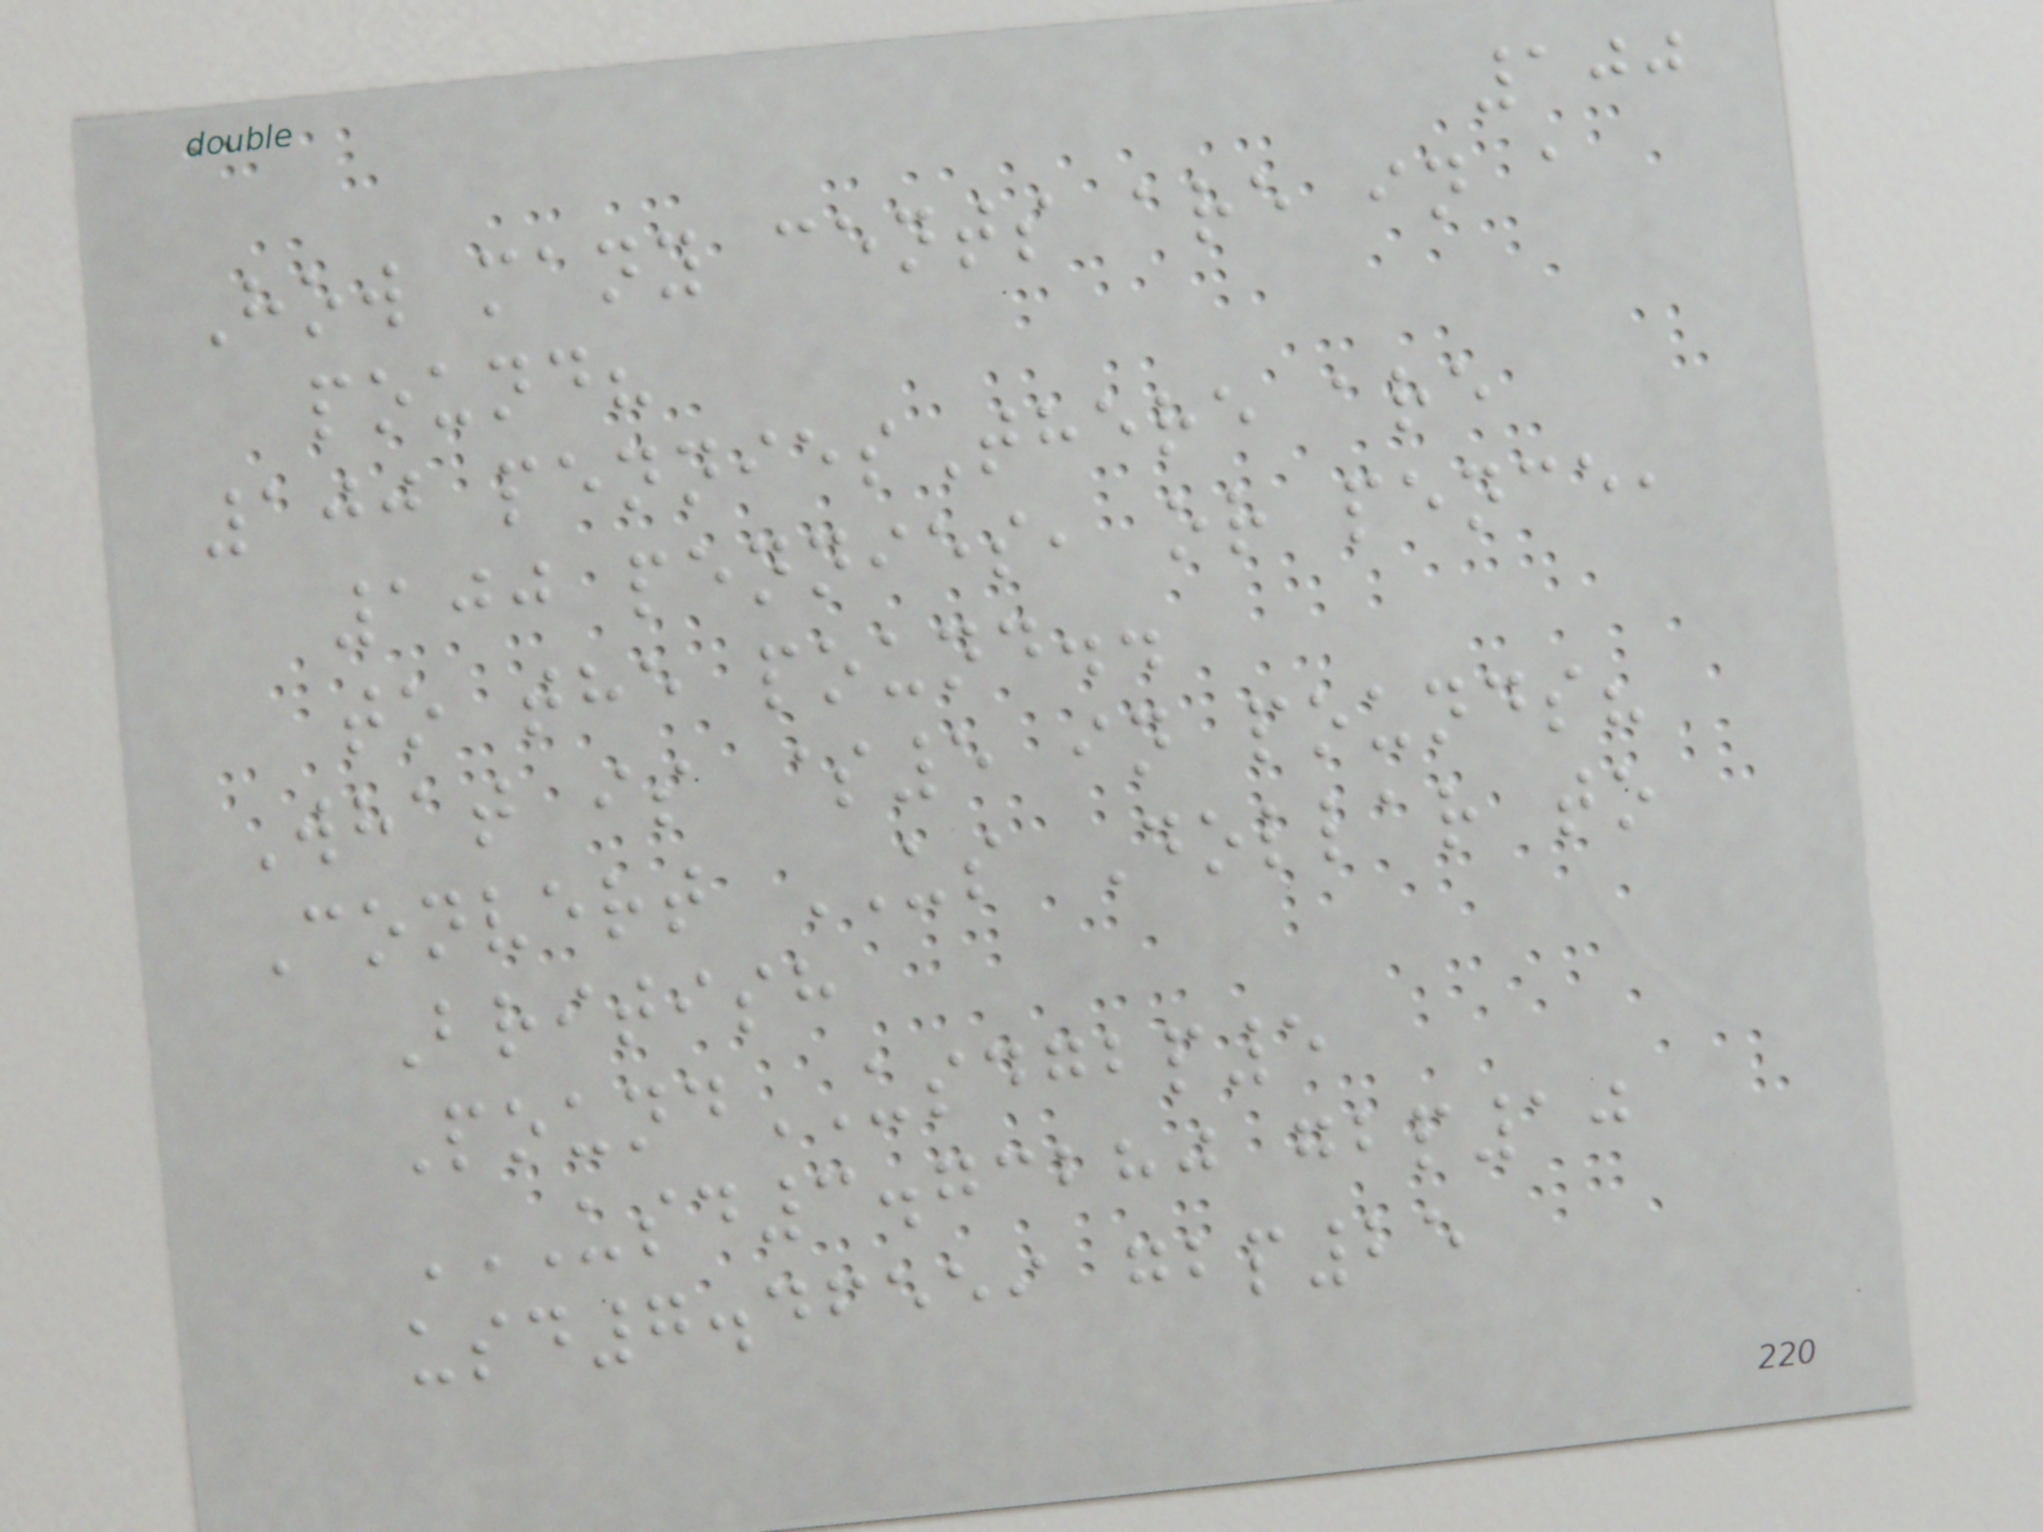100
How many cents are in a
pound?
100 penniesThere are
100 pennies, or pence,
to the pound..
What is $5 in pounds?
Convert US Dollar to
British
PoundUSDGBP5
USD3.73280 GBP10
USD7.46559 GBP25
